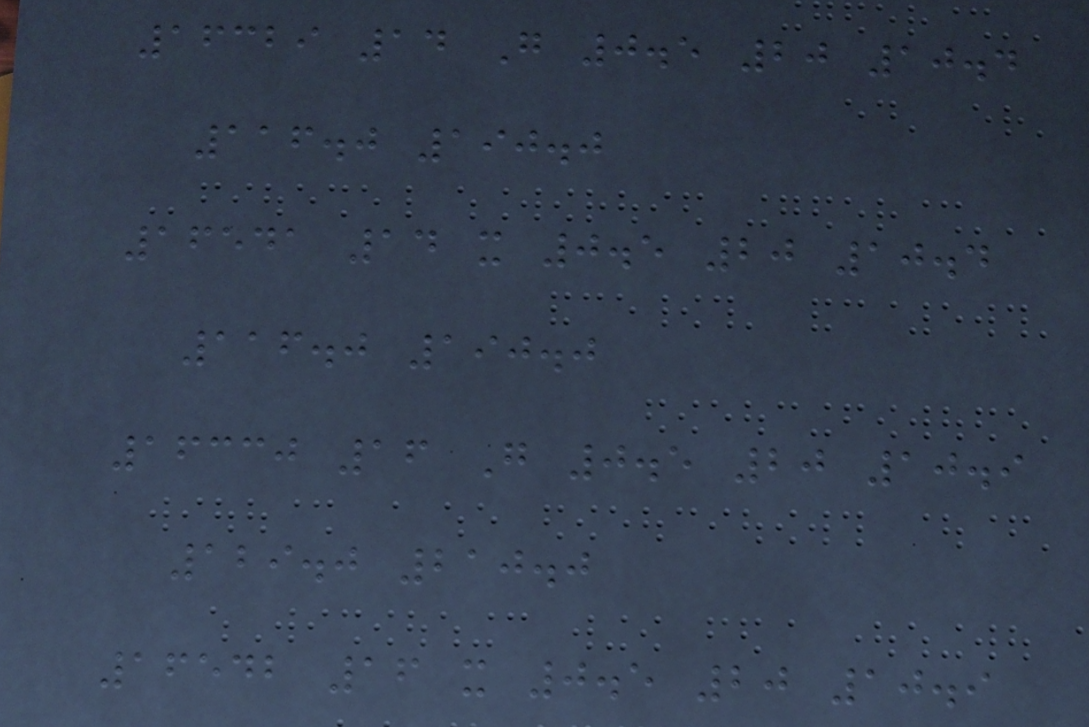16329 14 G 0.5 20 10.4
116.0 190.0
16541 14 x 0.5 20 10.4
116.0 190.0
16330 16 G 0.5 20 10.9
129.0 210.0
16542 16 x 0.5 20 10.9
